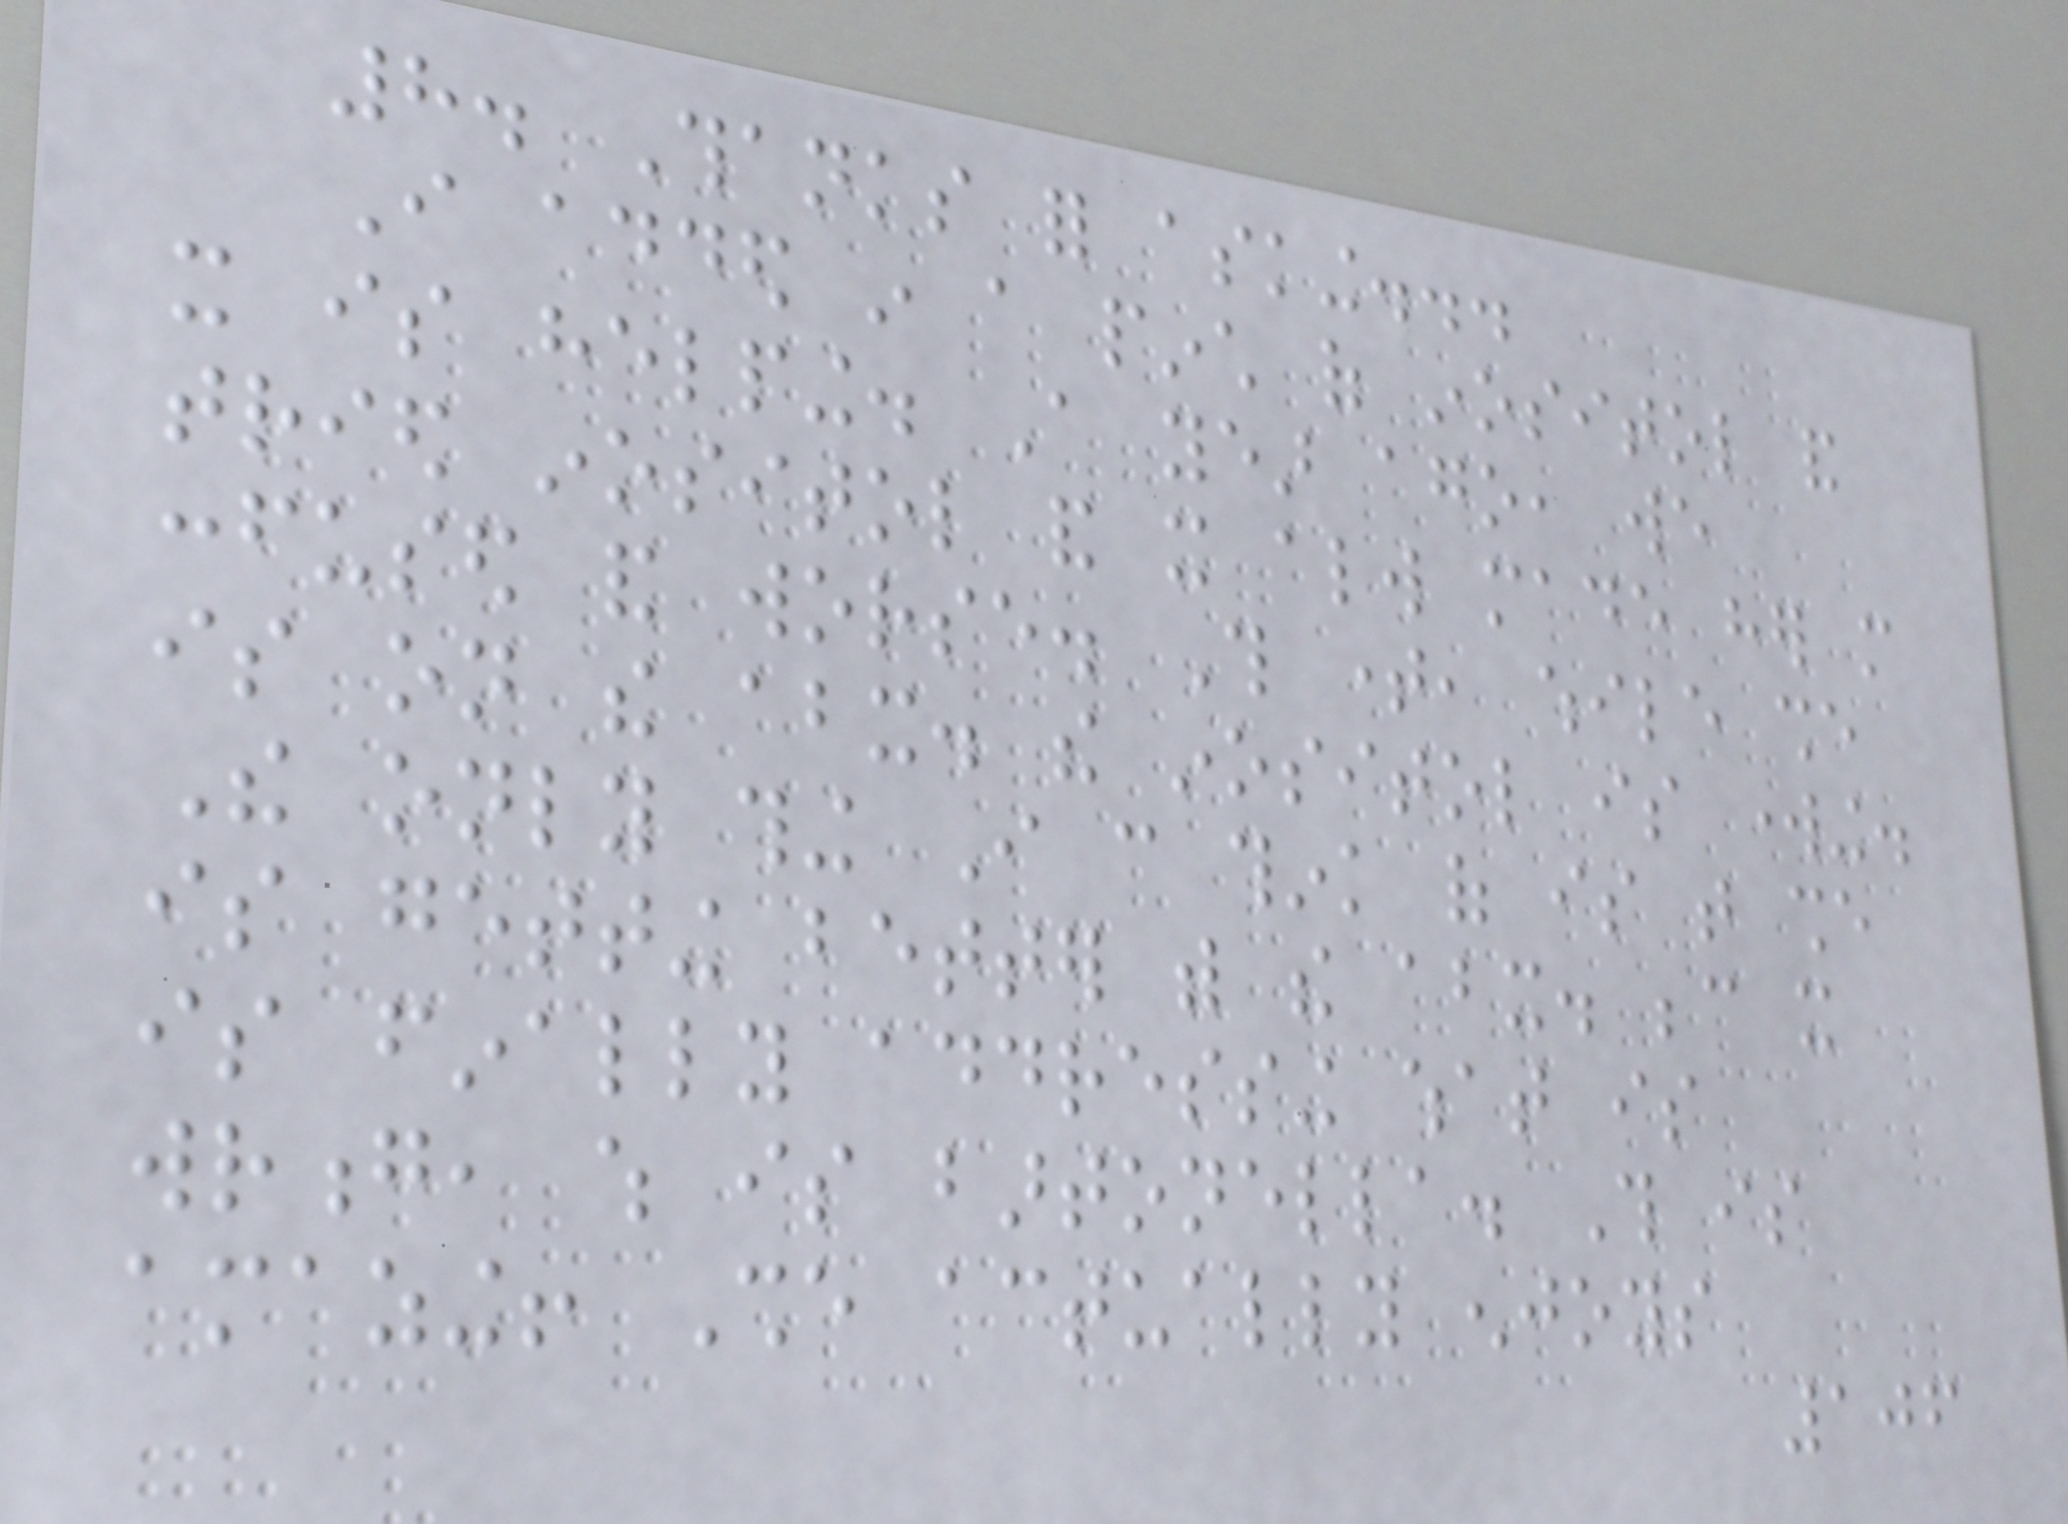8. Thanks for asking...
I added in a pinch of inositol and
it is helping. A year ago, we
tried inositol and it always made her more
confused and worse. This time, while she
is on the abx. the inositol is working.
The only thing I can think of is that she
is getting better with the abx. because it
is finally addressing what is
wrong, which is bartonella. This is
amazing! She actually enjoys
106
